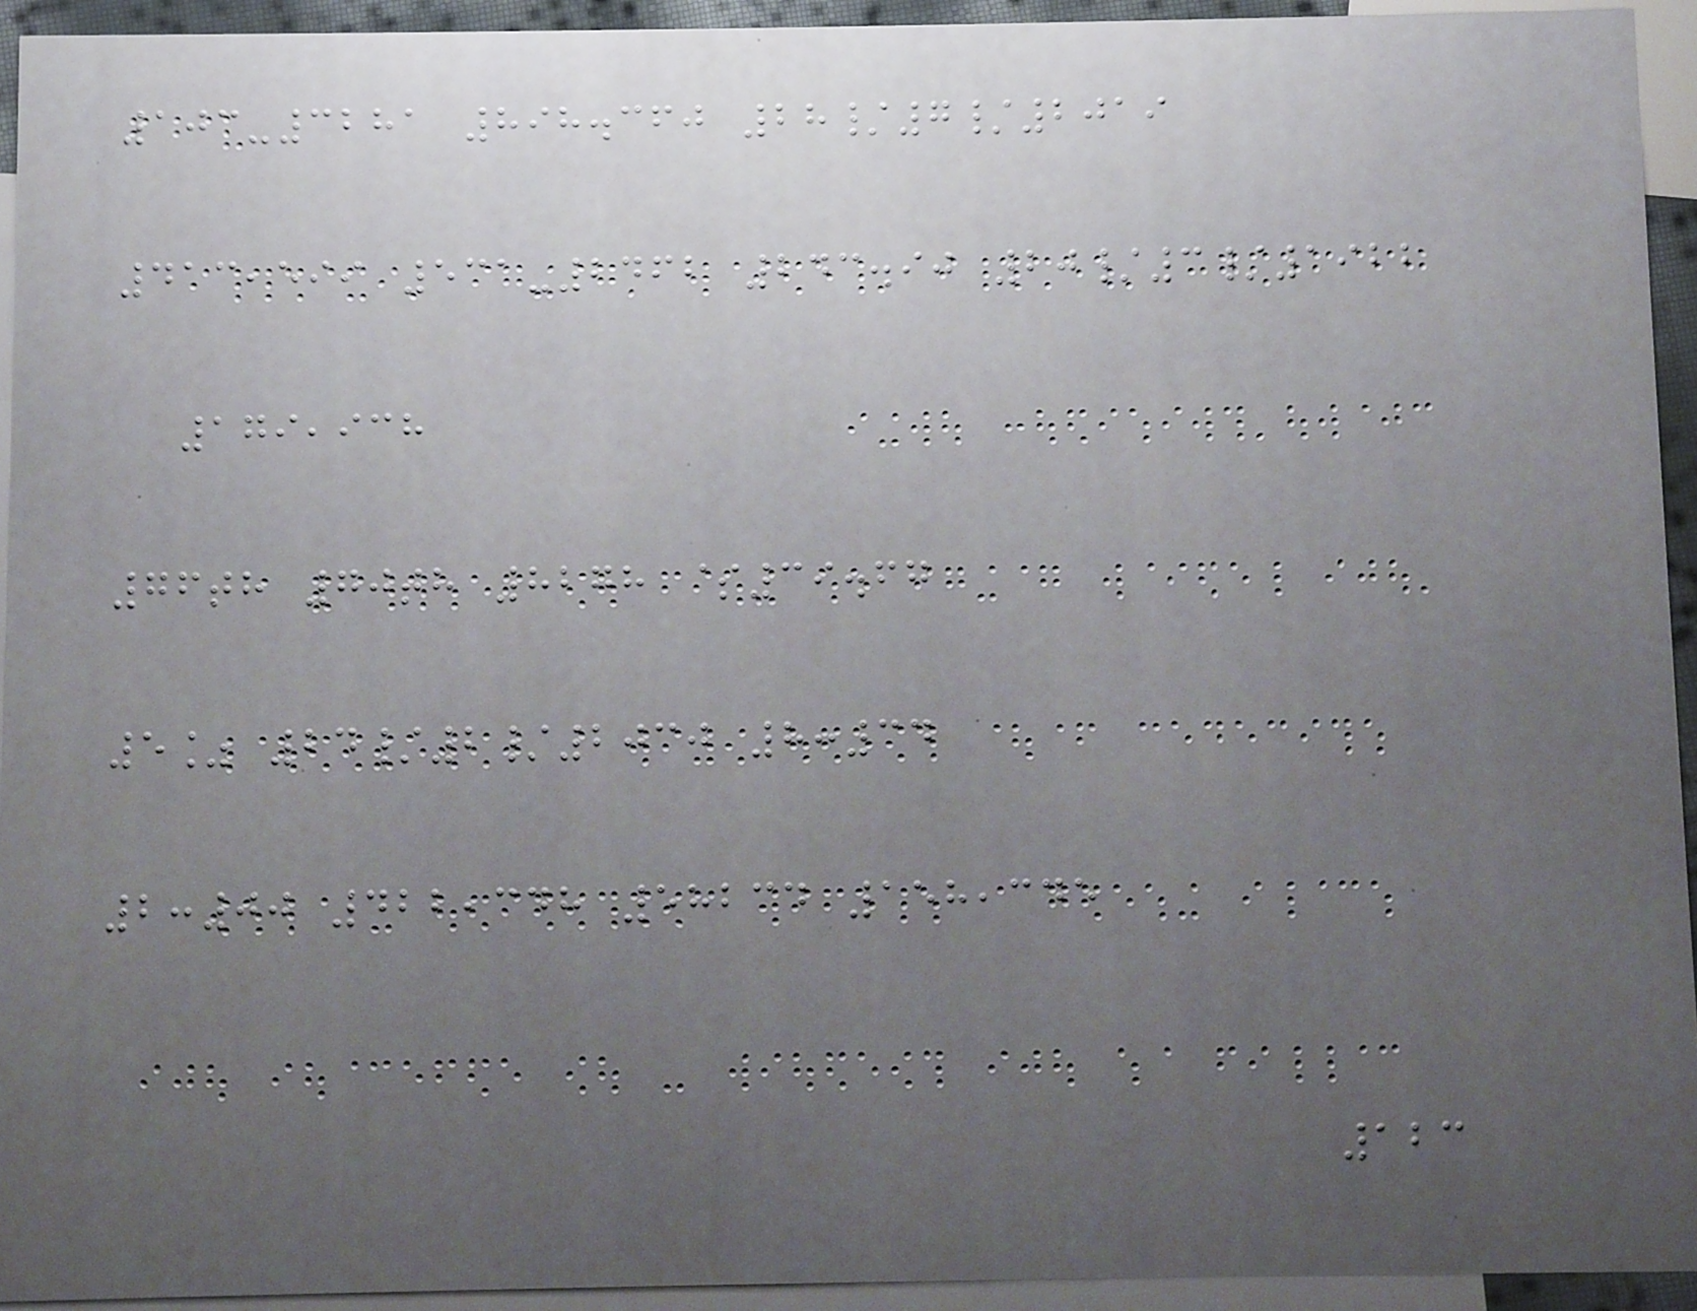103-3281 898.360 28/7/2019
413,599 531-2462 243.90 20/3/1922
179,938
76th 70th 8278 $39.67
5% 24/2/2030 8:34
2:00 422,348 58234 158,345
123
